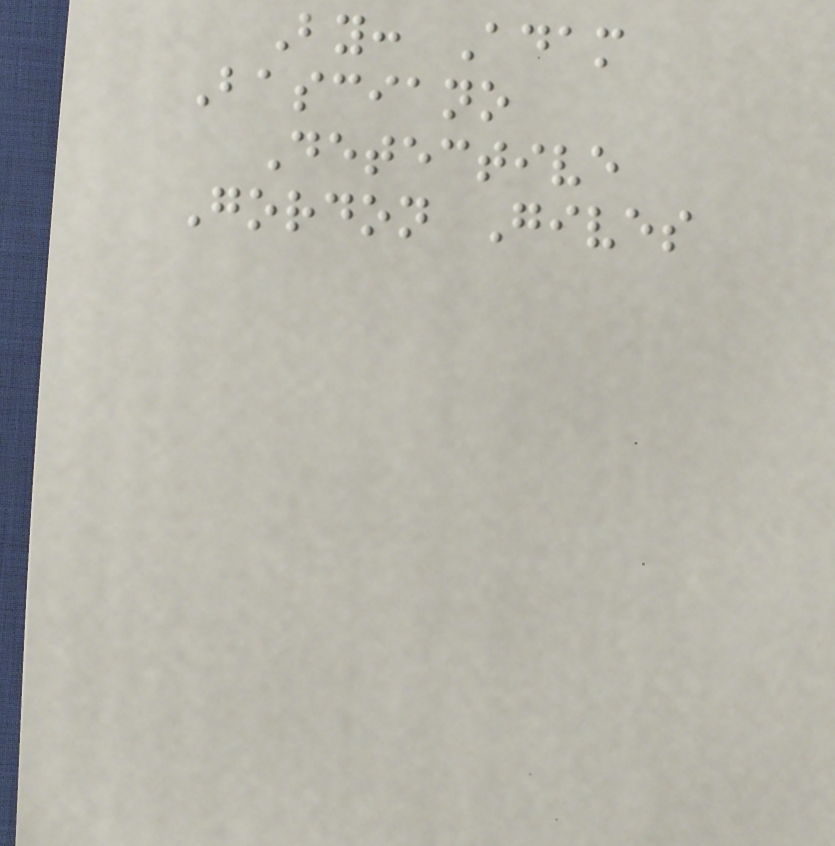By: Adam
Basciano
Detective
Gordon Gives
